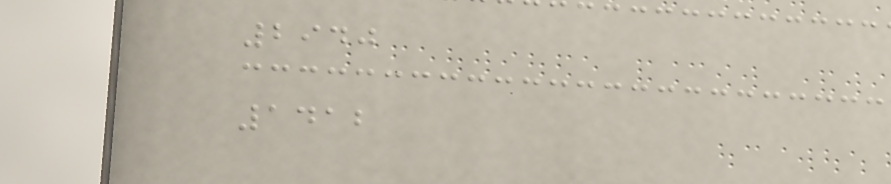2940
1412
